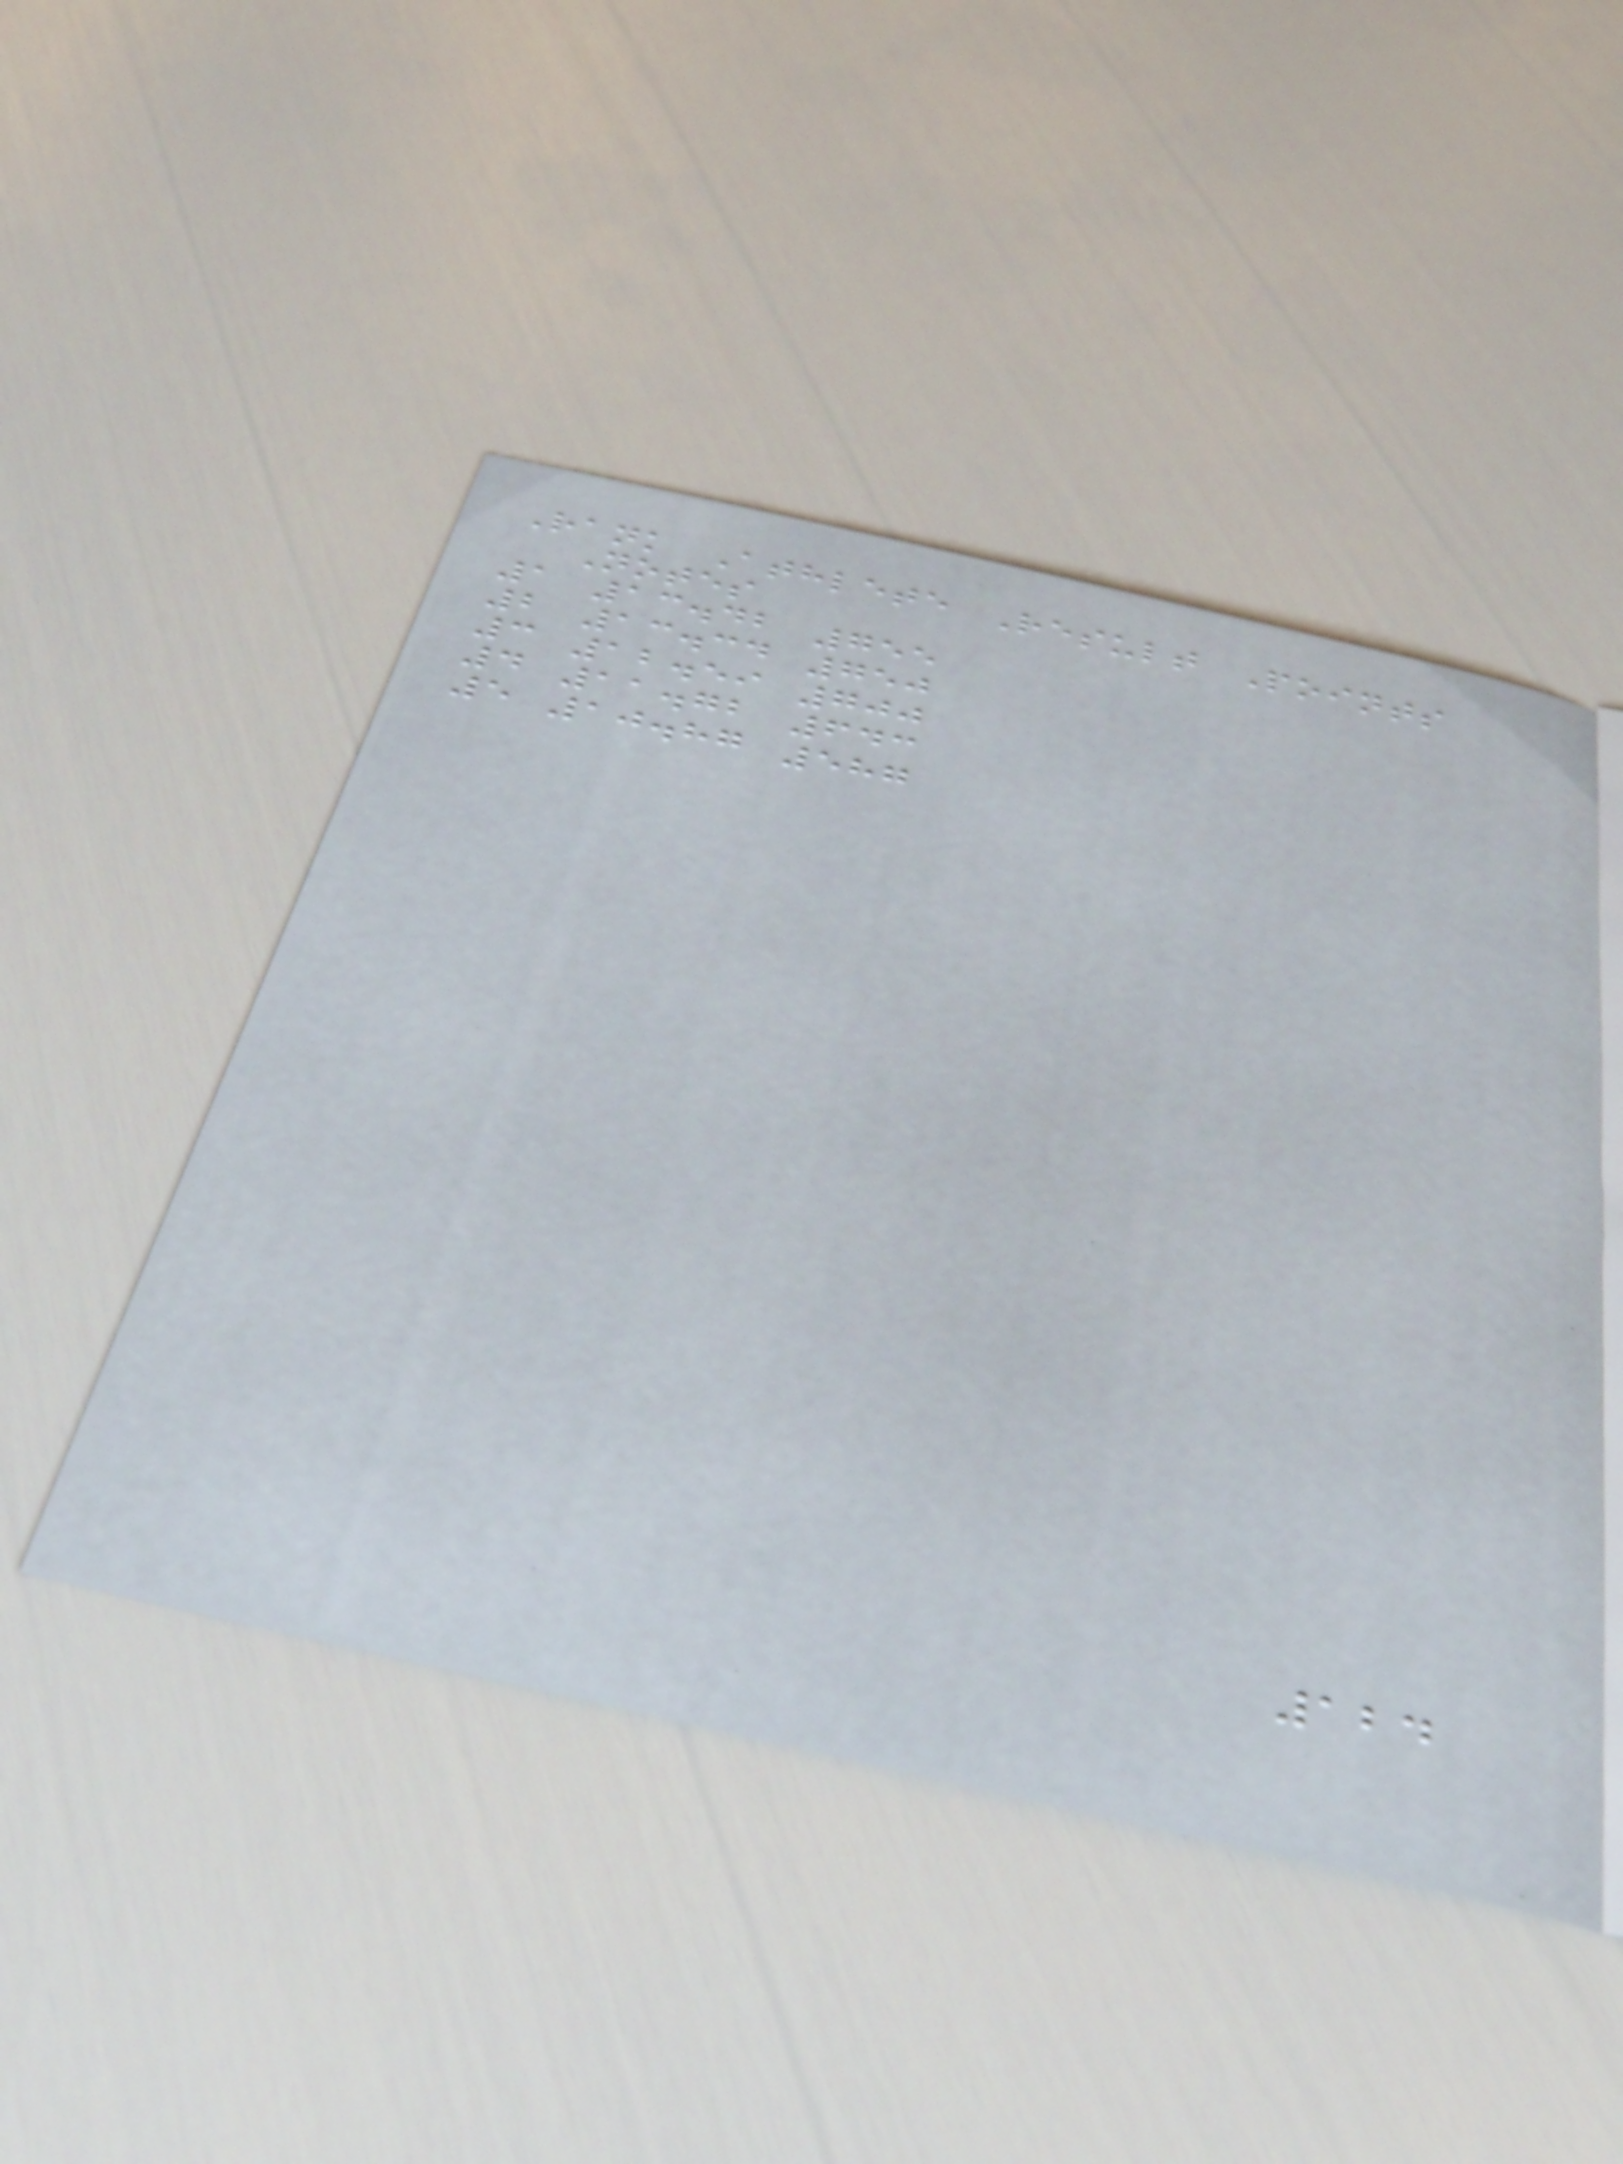Rank Athlete Result Points
Notes
1 13.42 755
2 13.34 750
3 12.59 700
4 11.72 643
5 10.87 587
124
